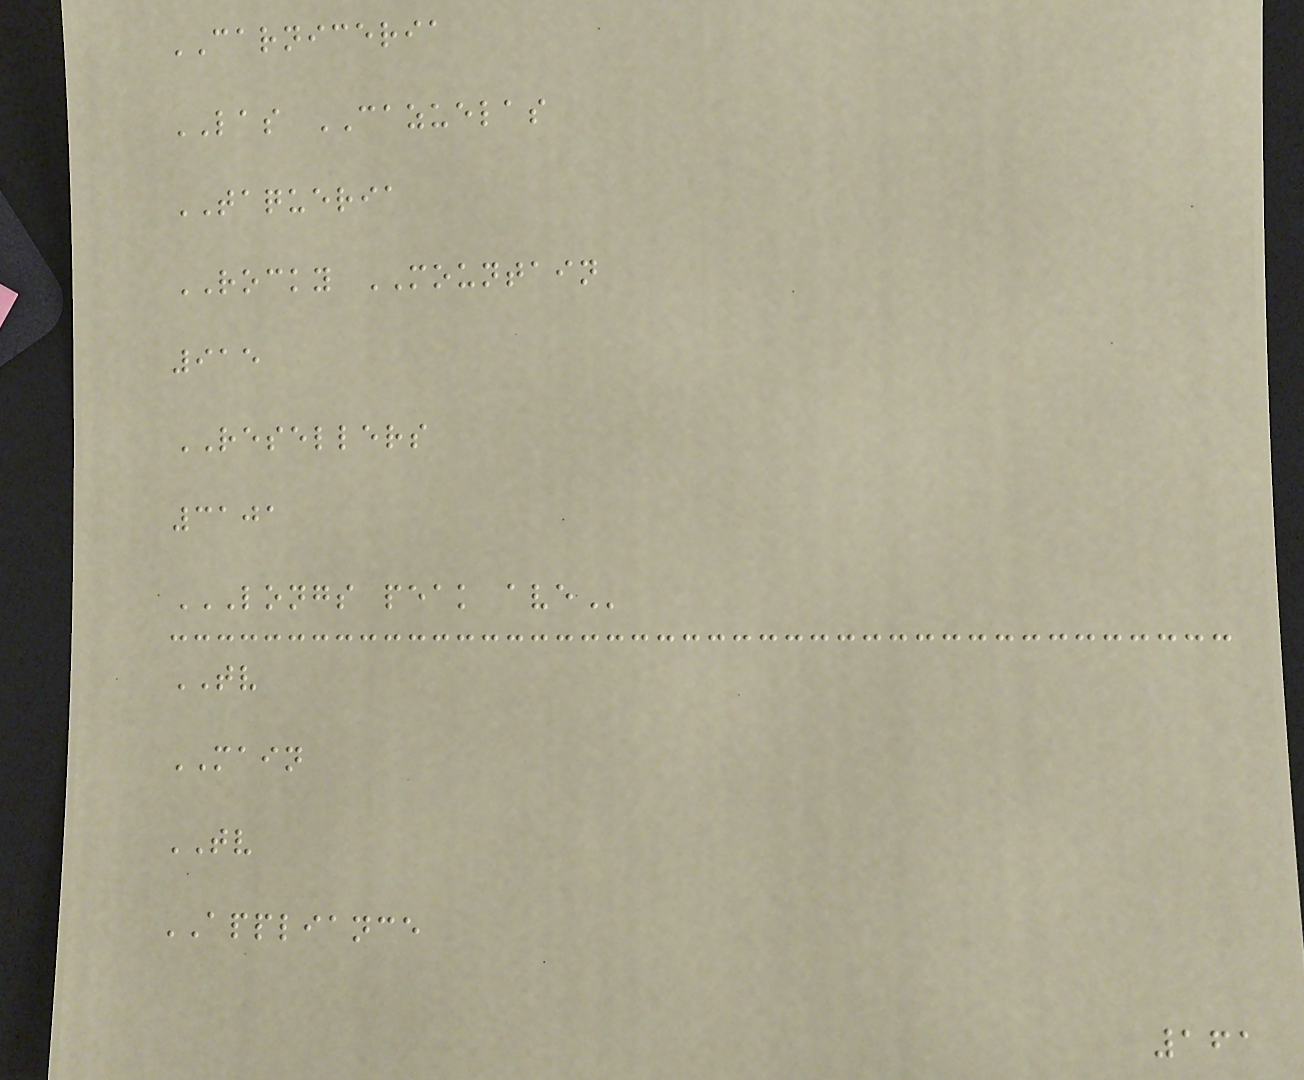CARNICERIA
LAS CAZUELAS
TAQUERIA
ROCKY MOUNTAIN
915
RESELLERS
3101
LONGS PEAK AVE
TV
MAIN
TV
APPLIANCE
161
